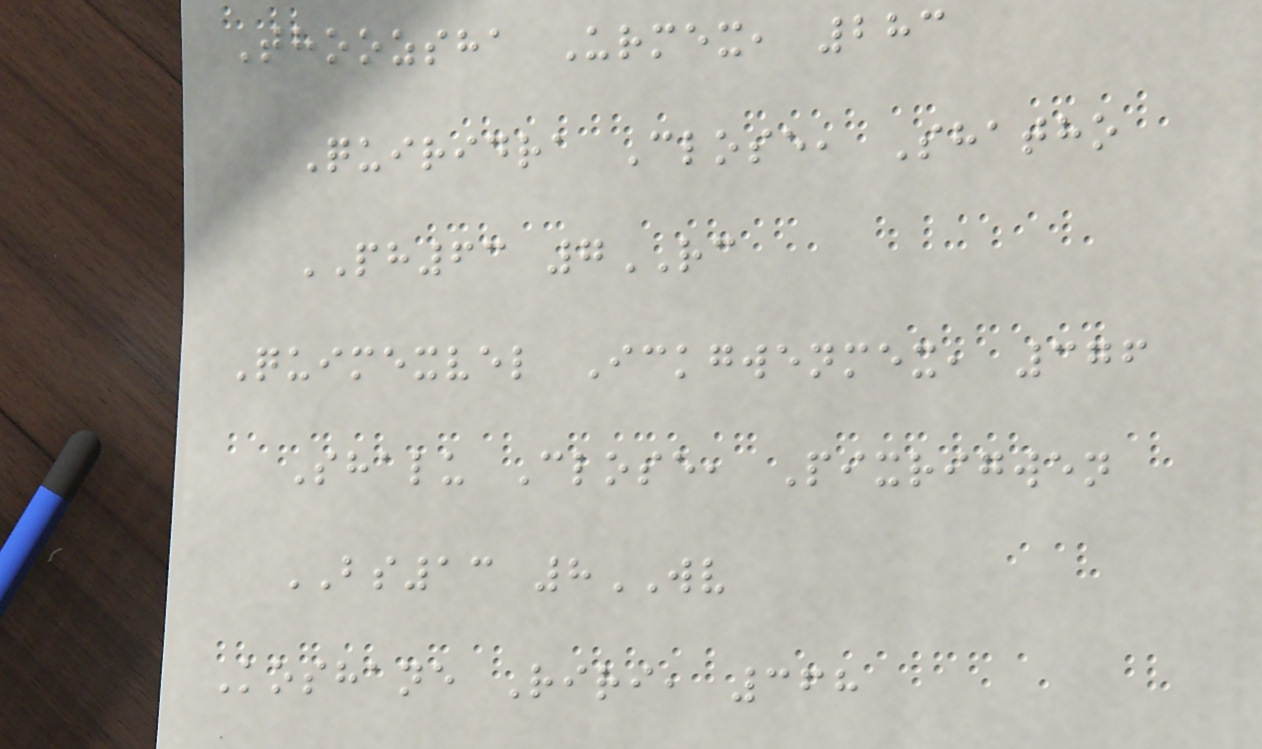Thoozsha Urmex, 283
Quiridra Close, Shatho
PH63 7RC
Quimexvel Ickgwenmex, 376
Shalu Close, Pixrigwen
BS13 8WV
Koshane Riri, 368
